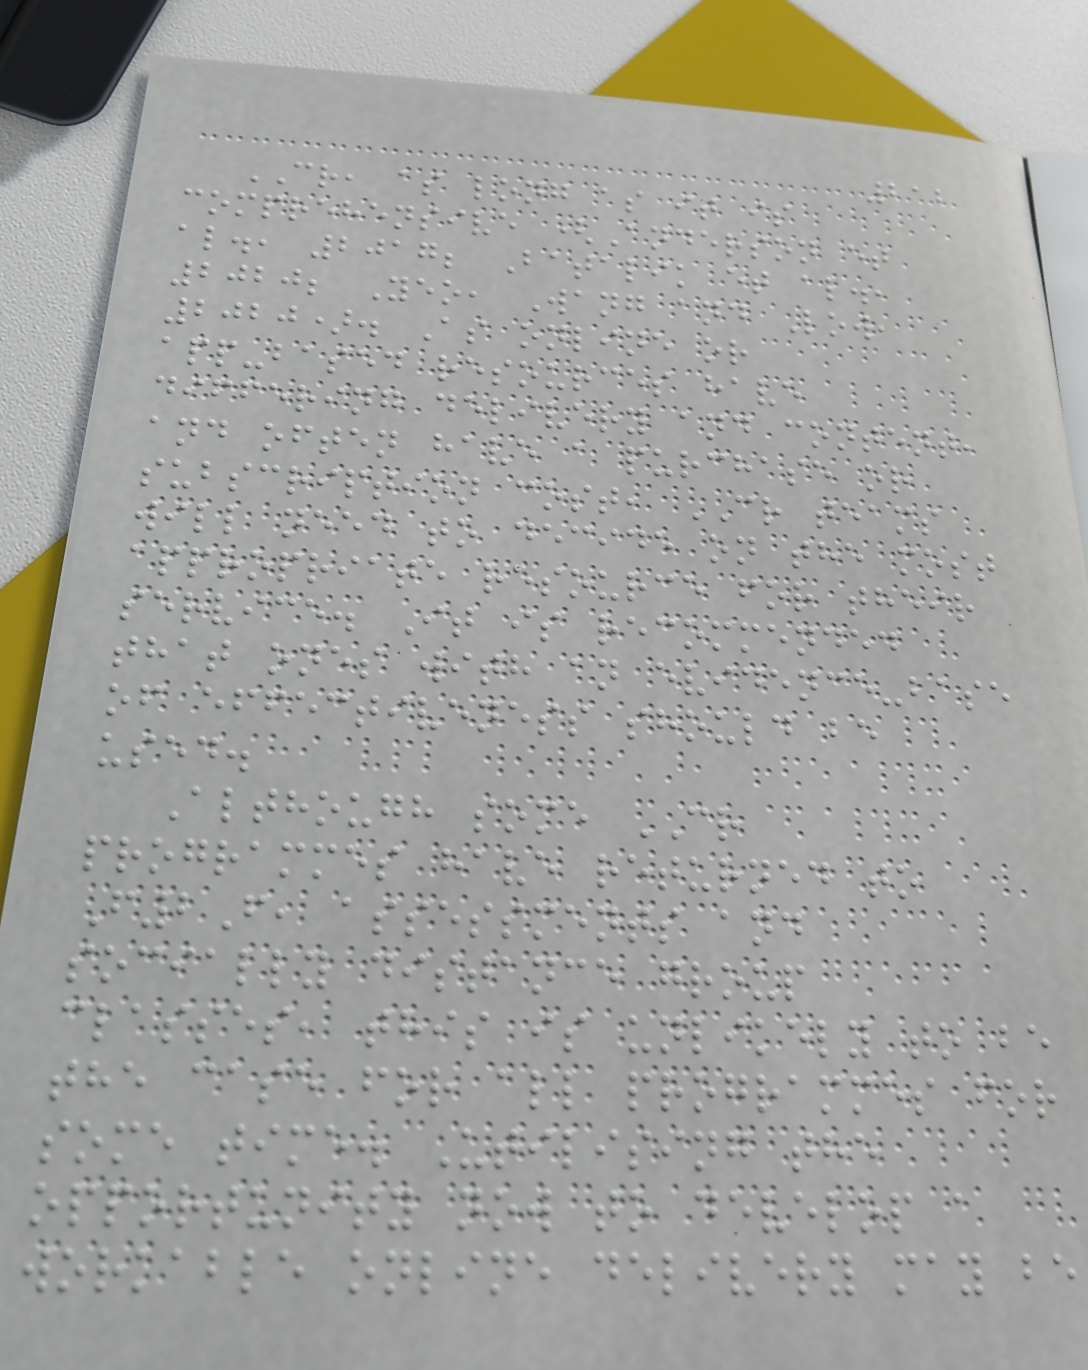212
CR, as long as it is
comprehensive (Anderson et
al., 2017; Batalik et al.,
2020; Yeo, Wang and Low,
2020). As online or
app-based resources have
differing delivery and content,
and often have a purchase or
subscription cost, CR teams
will need to decide on the most
appropriate resource for their
service. It is recommended
that ones with an evidence-base
of effectiveness should be
used.
Although some CR
programmes have returned to
F2F, assessments and
socially distance group
classes, this is unlikely to be
the case for all programmes for
some time. Utilising the
opportunity now to develop a
workable online delivery may be
